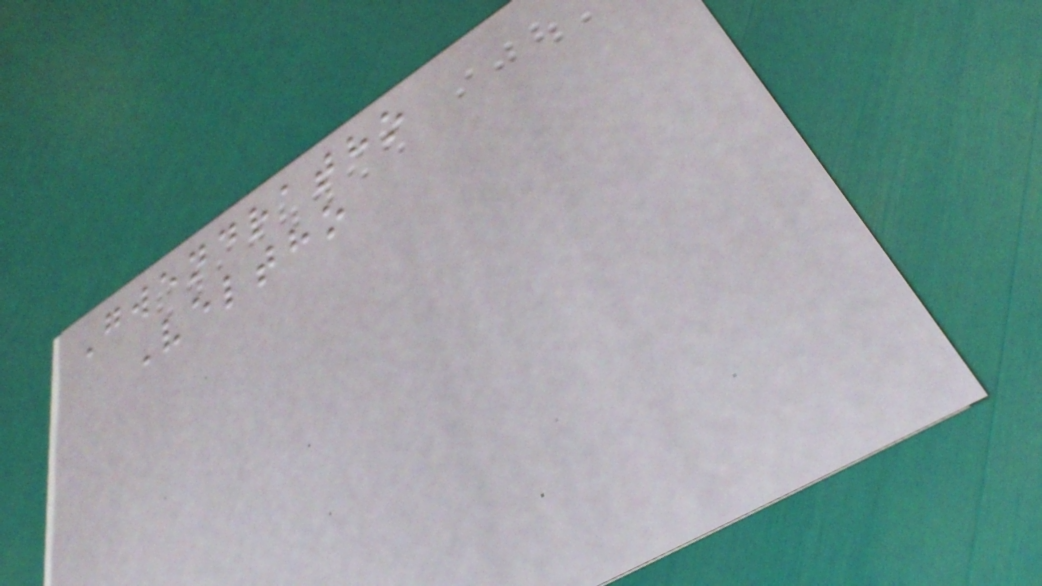Gwendratho
Veltho
